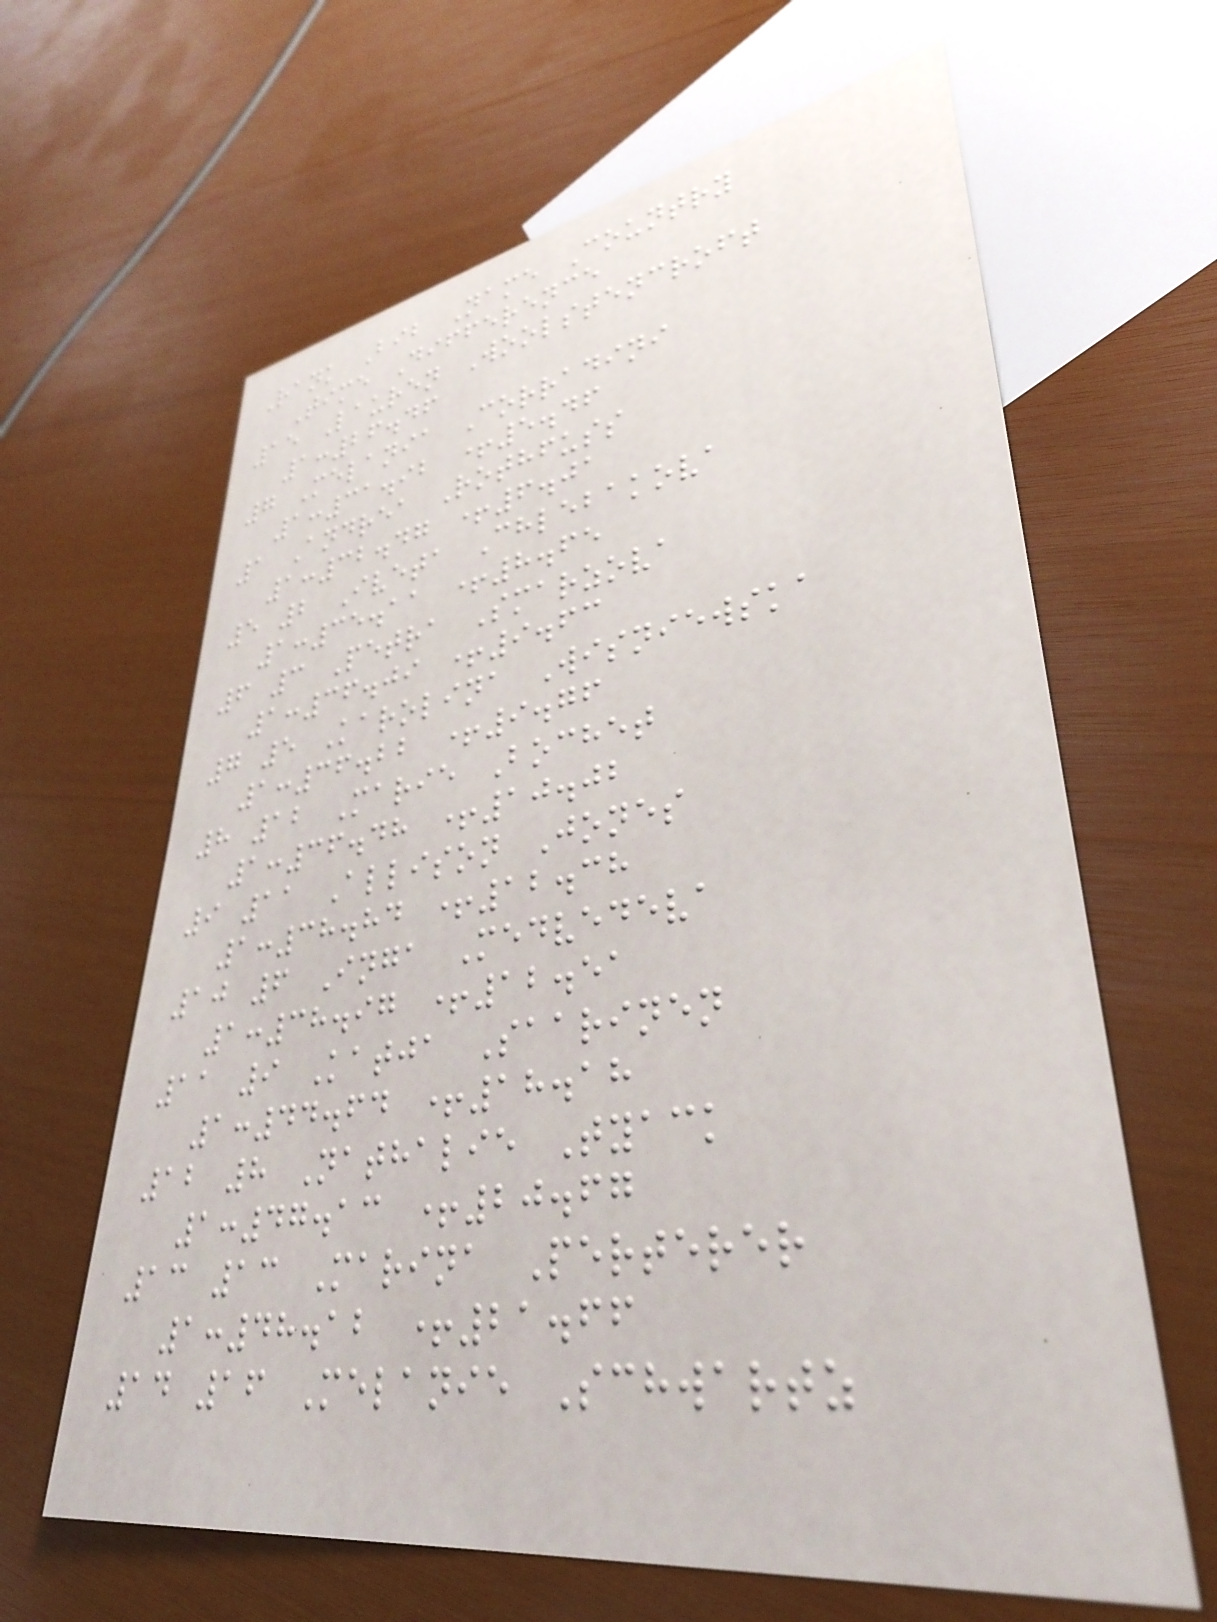Rank Bib Name Country
Time Difference
15 Lauren Woolstencroft
1:26.46
7 Melania Corradini
1:31.92 +5.46
1 Andrea Rothfuss
1:32.47 +6.01
5 2 Iveta Chlebakova
1:35.11 +8.65
6 3 Petra Smarzova
1:36.09 +9.63
7 5 Karolina Wisniewska
1:36.22 +9.76
8 12 Marie Bochet
1:36.48 +10.02
9 11 Allison Jones
1:38.84 +12.38
10 6 Inga Medvedeva
1:38.97 +12.51
11 9 Katja Saarinen
1:44.64 +18.18
12 8 Nathalie Tyack
1:47.13 +20.67
13 13 Marina Perterer
1:48.12 +21.66
14 16 Melanie Schwartz
